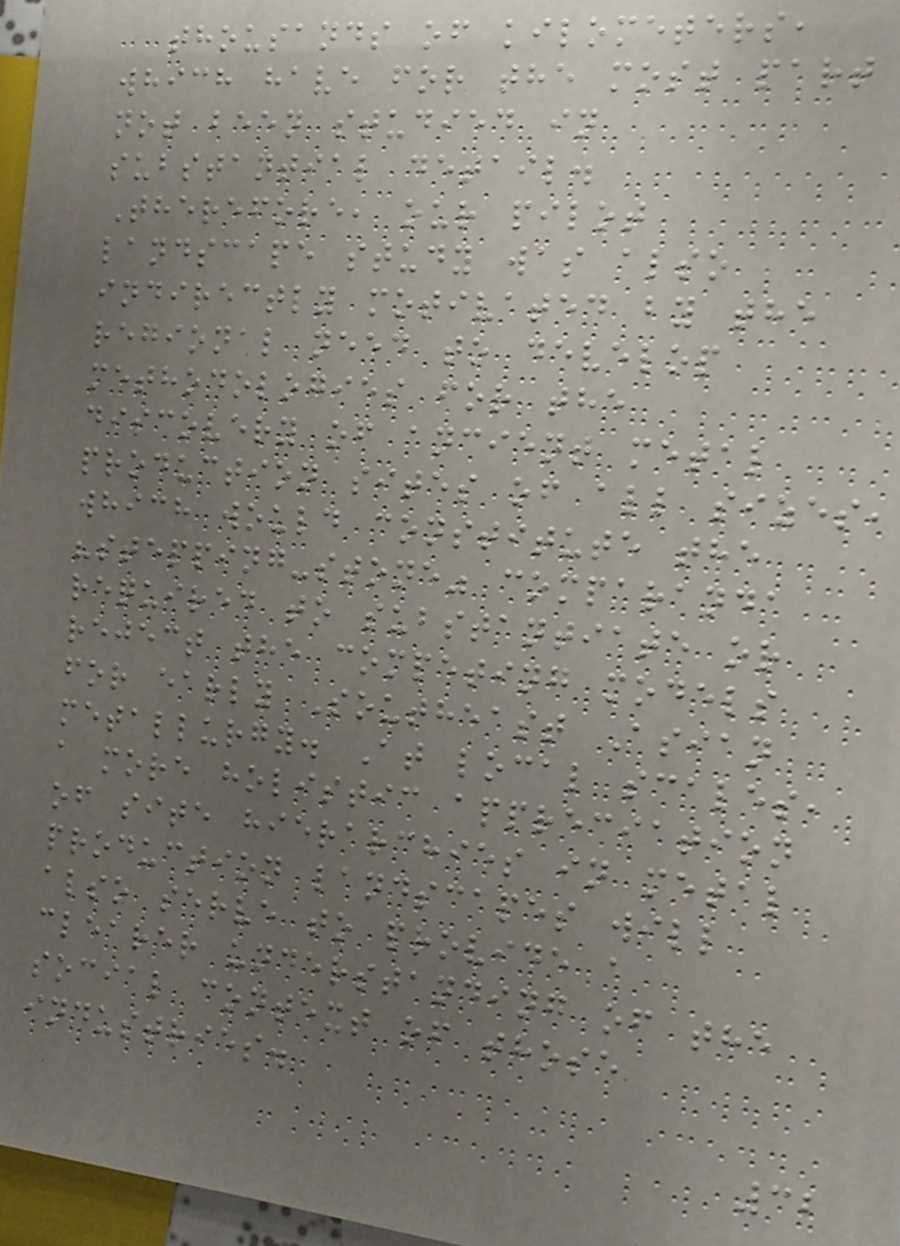thousands of kilometers,
which have for the most part
not been studied in
substantial detail.
Therefore, our pilot
landscape study was also
indirectly motivated by the
regional need to develop
methodologies for the
discovery of ancient metal
production sites of all sizes,
which would constitute the
"stepping-stone" comparanda
required to substantiate or
reject the competing models
for early Southeast Asian
metallurgy. At local scales,
a more holistic appreciation
of site hierarchies in metal
production landscapes will
also serve to provide a
clearer understanding of the
social context of those
industries.
32
